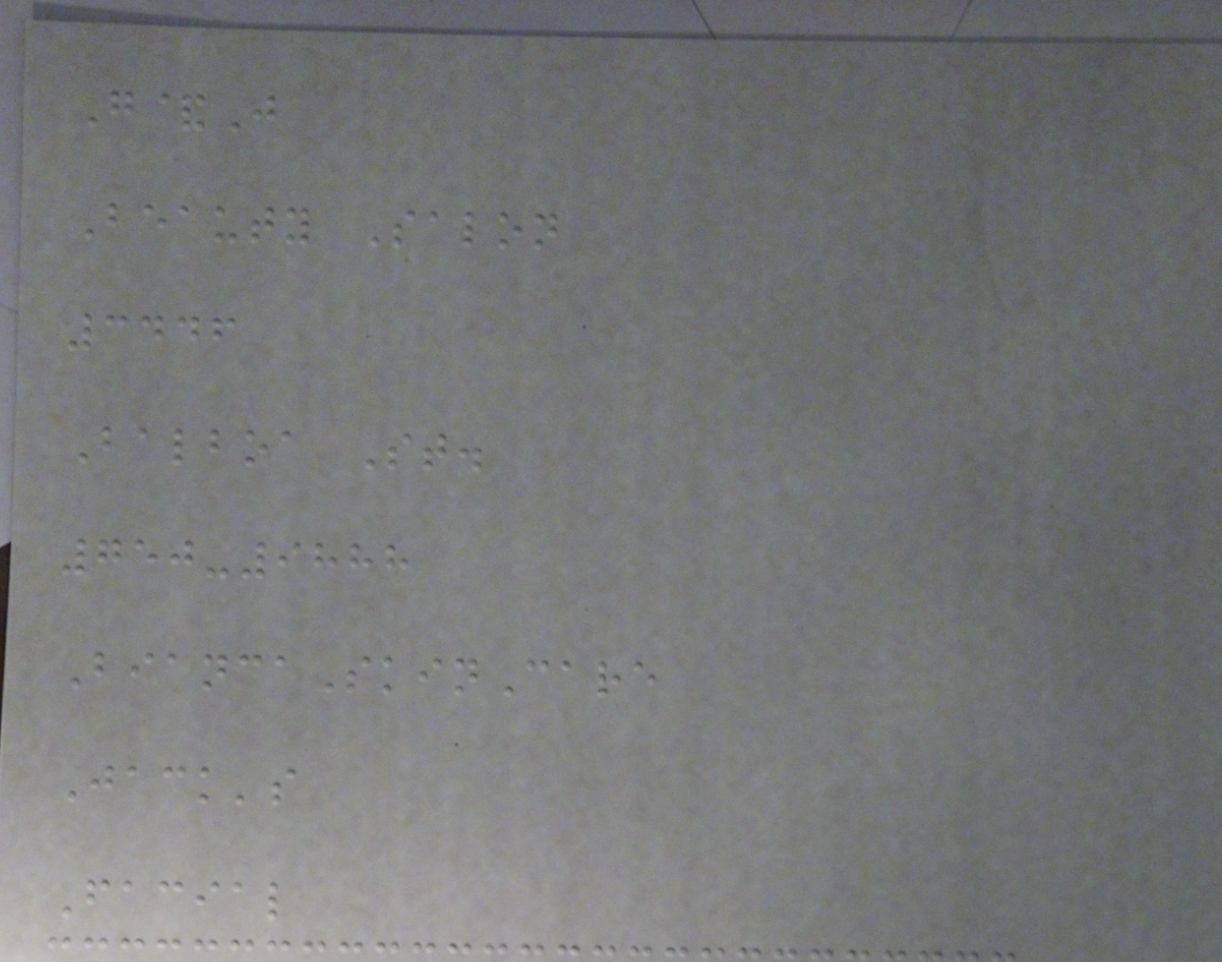G&J
Beauty Salon
3446
Balboa St.
750-9888
BiancaSkinCare
Jack's
Facial
